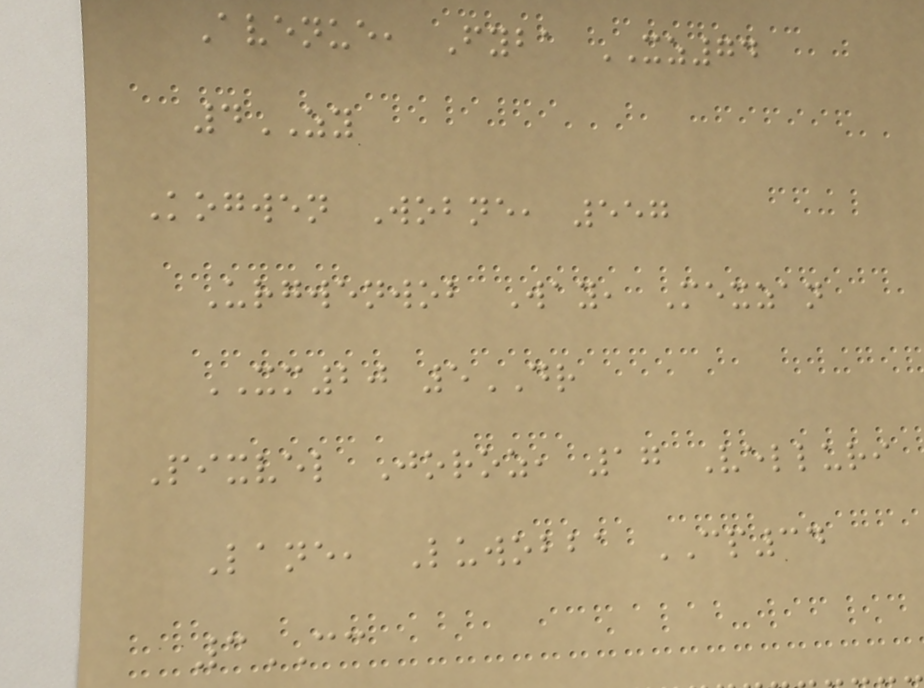Avenue, Fyba XZ74
4ZY
Kogwen Wobne, 557
Urgwenwob Way, Mexzan
XM20 5DR
Pixvel Joroz, 17 Velluri
Lane, Luwobba CP34
3CC
